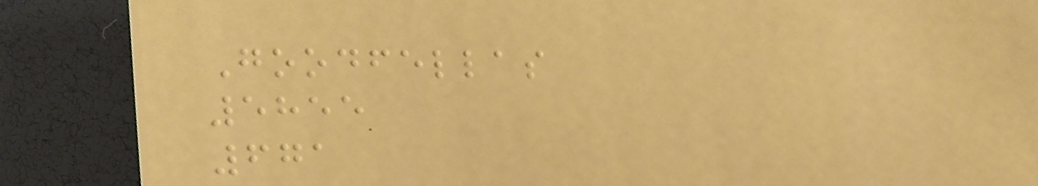Goodfellas
5855
671
